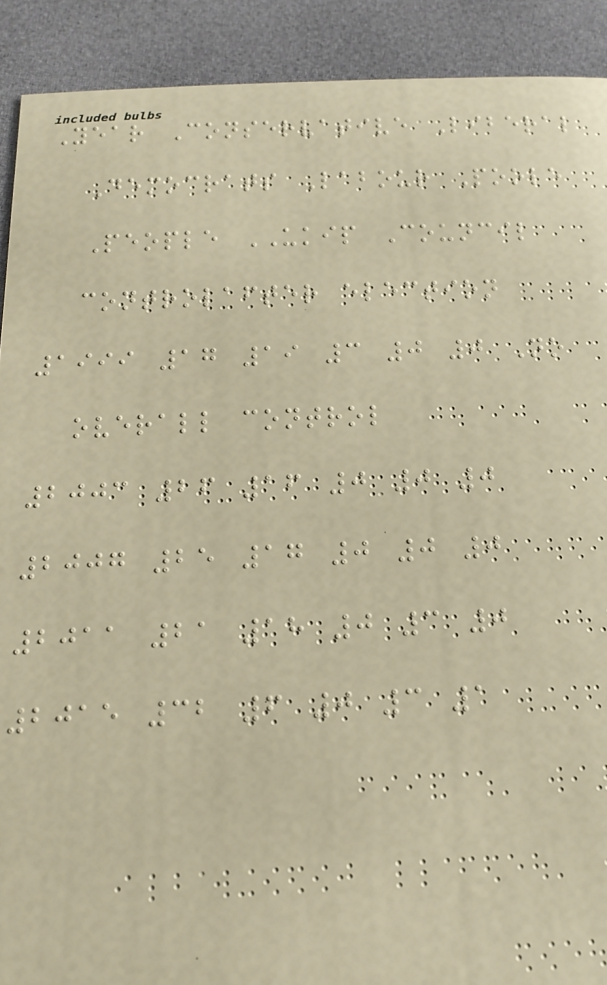Year Conservative Liberal
Democrats Labour Poole
People UKIP Council
controlafter election
1999 17 19 3 0 0 No
overall control
2003 26 16 0 0 0
2007 25 17 0 0 0
2011 21 18 0 3 0
2015 32 6 0 3 1
